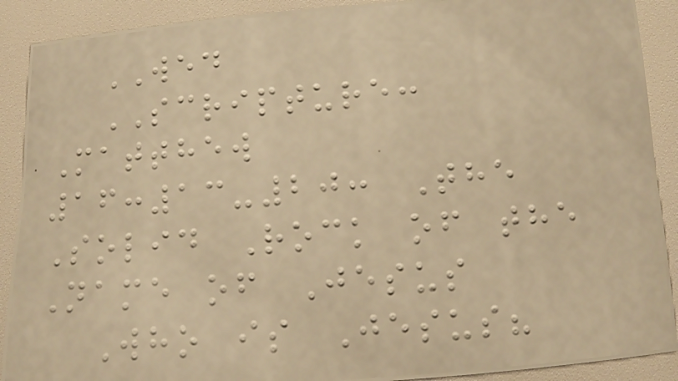WED
SCRIPTURE:
Matthew
16:13-20: The
Solid Rock of the
Name of Jesus
Who is Jesus?
